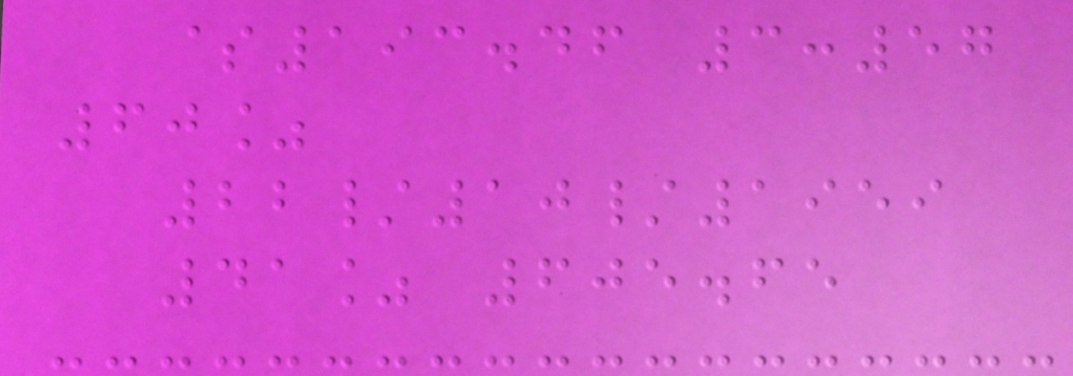$193.46 3:57
60%
22/10/1959
41% 605.65
